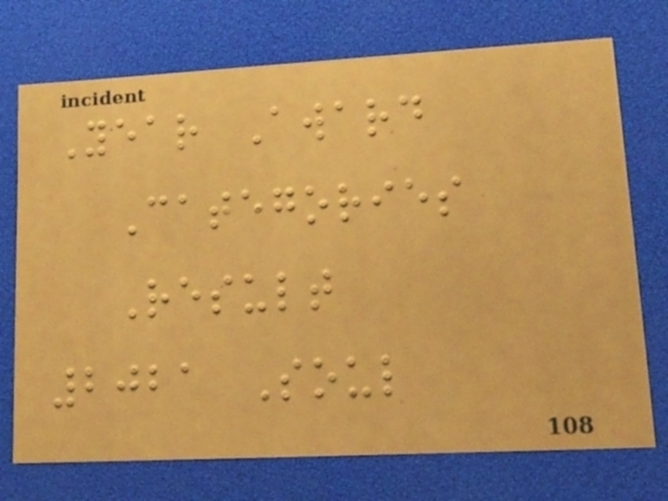Year Award
Categories
Result
2021 Soul
